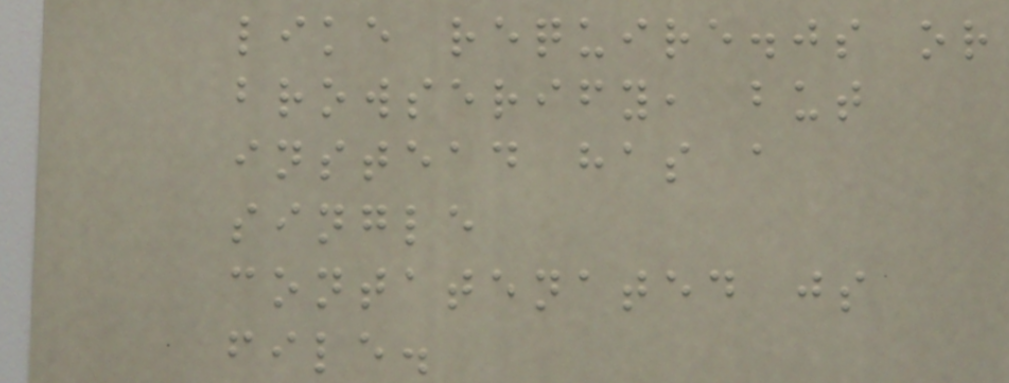like require.js or
browserify, but
instead has a
single
contatenated js
file.
